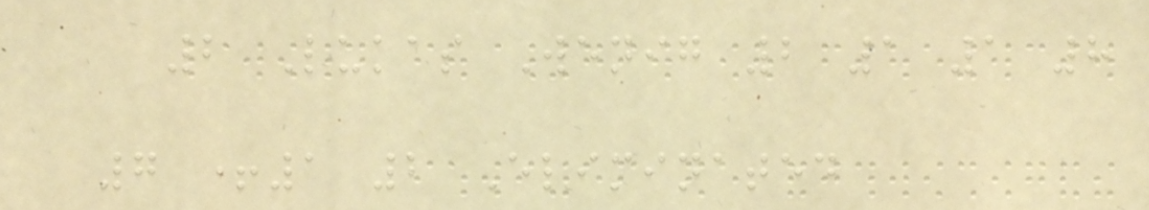2 Lukas Wenig 2 1 1 8
7 +1 2 Eliminated
